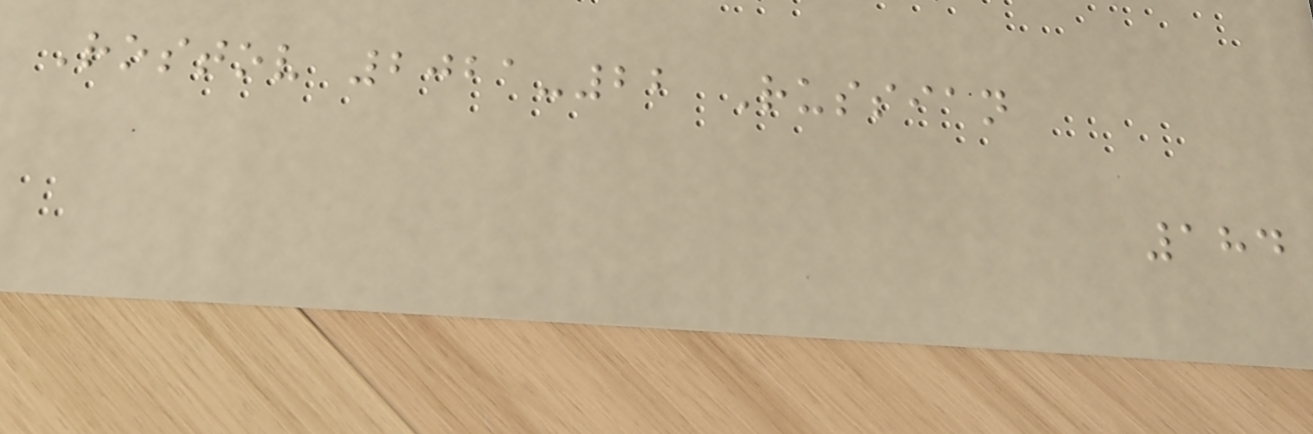Rostov 2021-22 Russian
184
